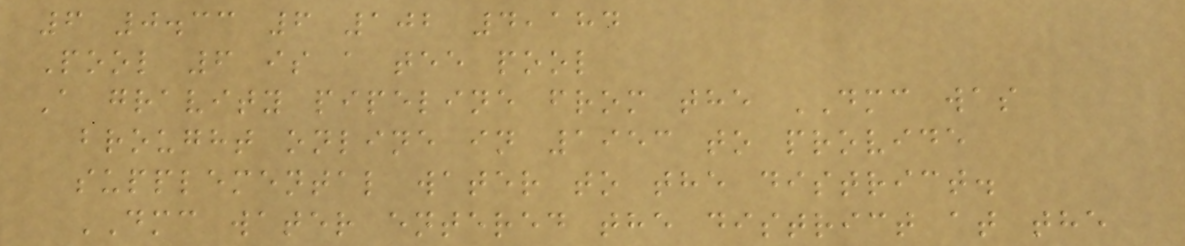6 0.33 6 102 4,184
Pool 6 is a tee pool
A gravity pipeline from the DMC was
brought online in 1953 to provide
supplemental water to the district.
DMC water entered the district at the
